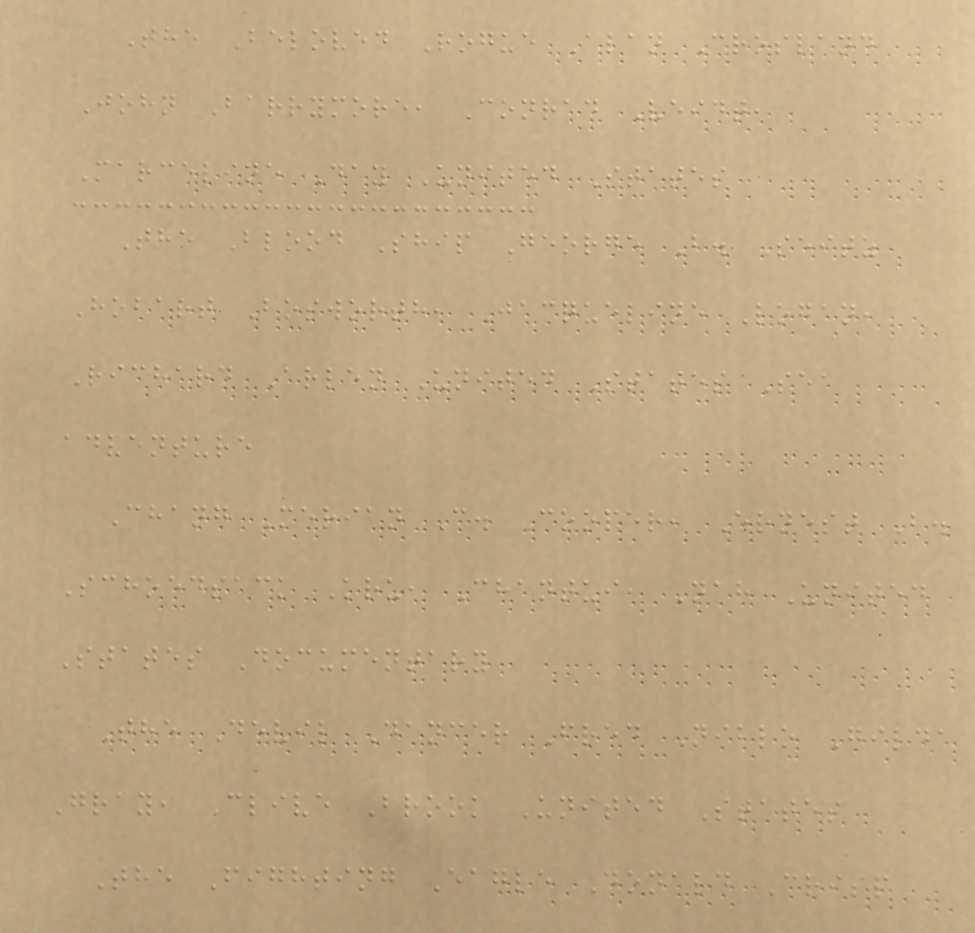The Beloved Rogue Alan Crosland
John Barrymore, Conrad Veidt,
Marceline Day United States
The Blood Ship George B. Seitz
Hobart Bosworth, Jacqueline Logan,
Richard Arlen United States Sea
adventure
Chang Merian C. Cooper, Ernest B.
Schoedsack Kru, Chantui, Nah United
States Documentary
The Devil Dancer Fred Niblo Gilda
Gray, Clive Brook United States
The Fighting Eagle Donald Crisp
